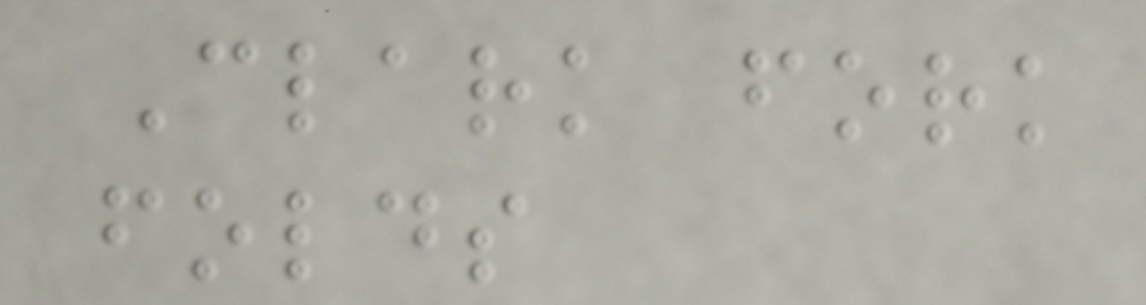Clark fork
folds
